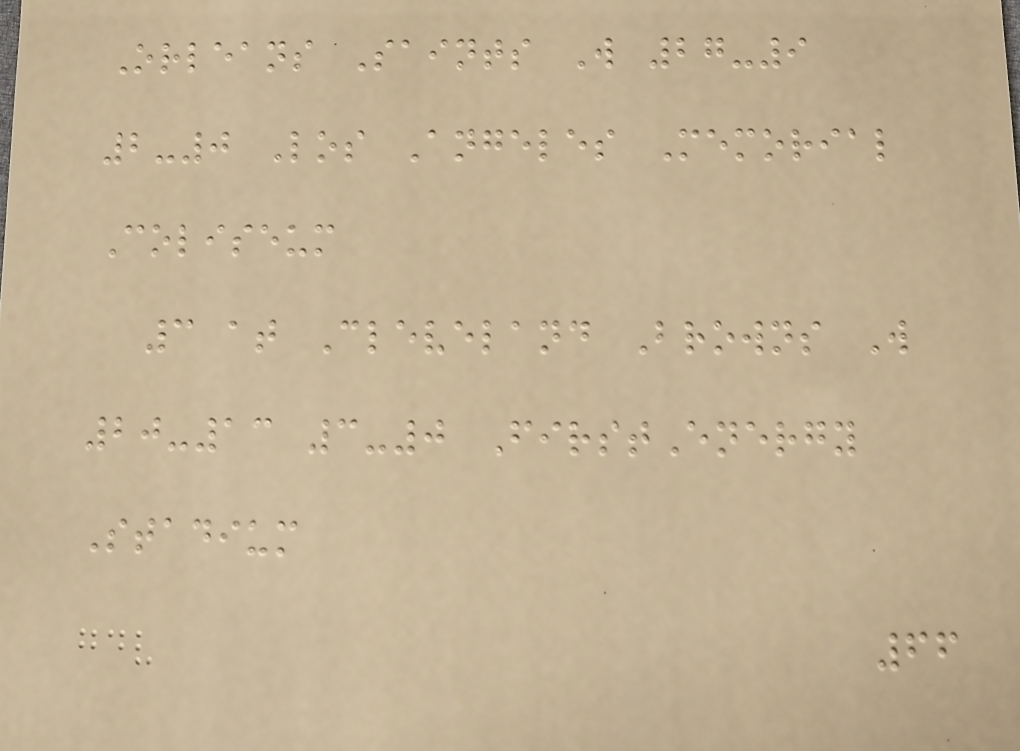Orleans Saints W 27-9
2-0 Los Angeles Memorial
Coliseum
3 at Cleveland Browns W
20-13 3-0 FirstEnergy
Stadium
66
